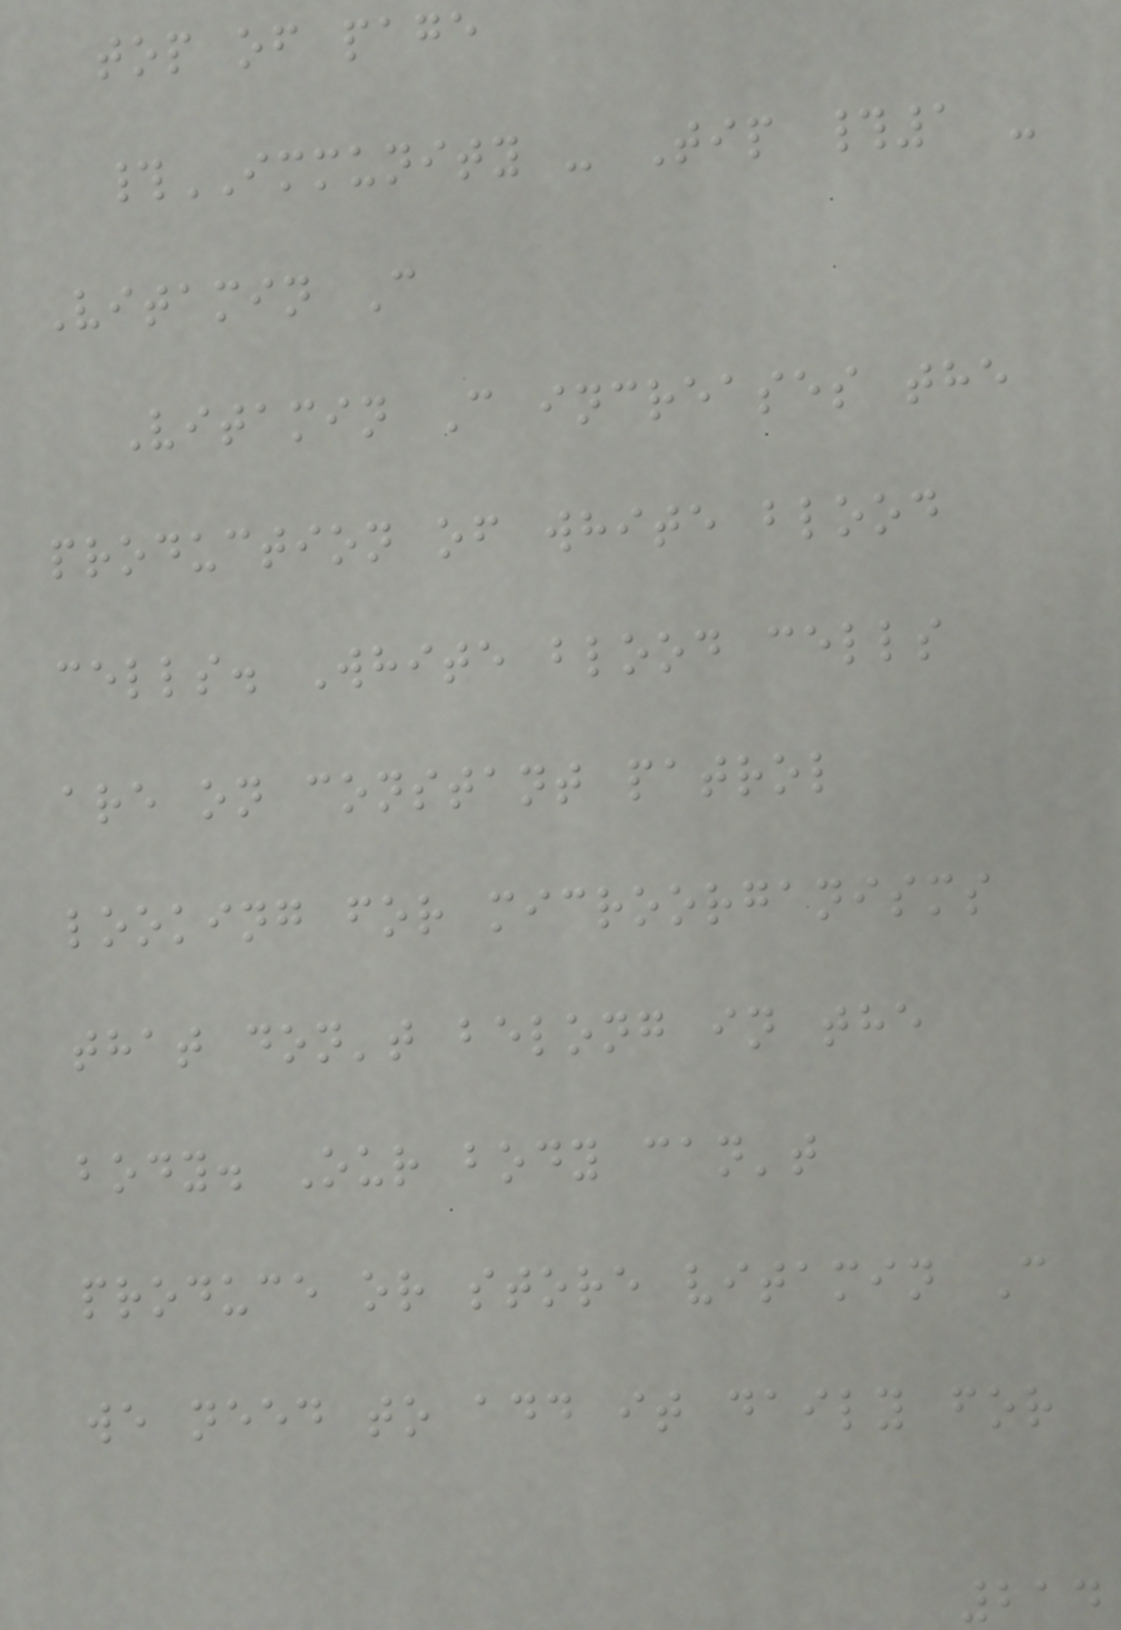top of page
#IMMUNITY - Tip #1 -
Vitamin C
Vitamin C increases the
production of white blood
cells. White blood cells
are on constant patrol
looking for microorganisms
that don't belong in the
body. Our body can't
produce or store vitamin C
we need to add it daily for
214
